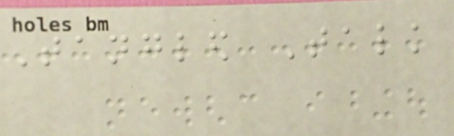Tangled Talk
